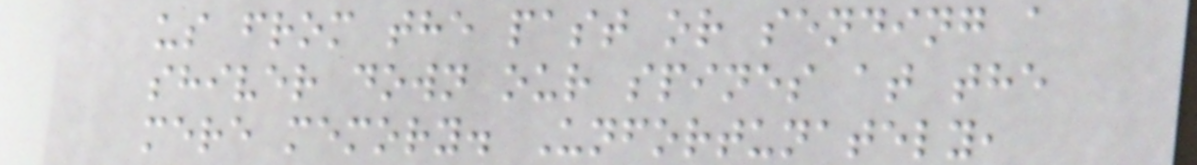us from the past or sending a
shiver down our spines at the
mere memory. Unfortunately,
